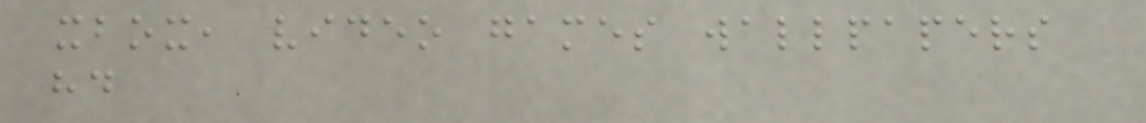xbox, video games wallpapers
hd
